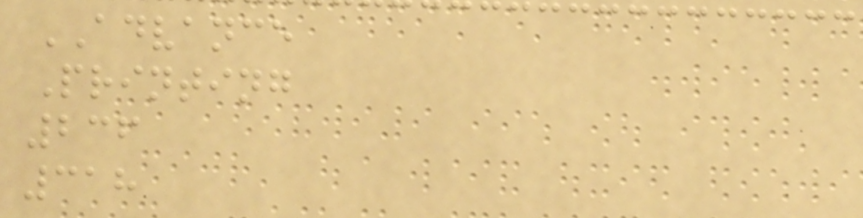ADVANCE
Printing
236
318
